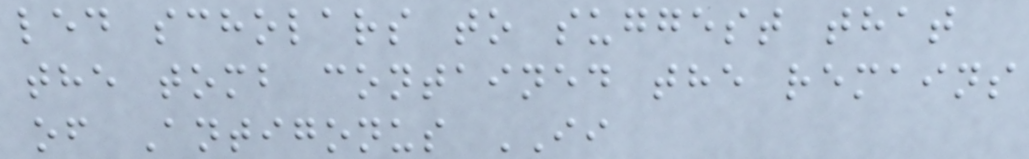led scholars to suggest that
the tomb contained the remains
of Antigonus II
